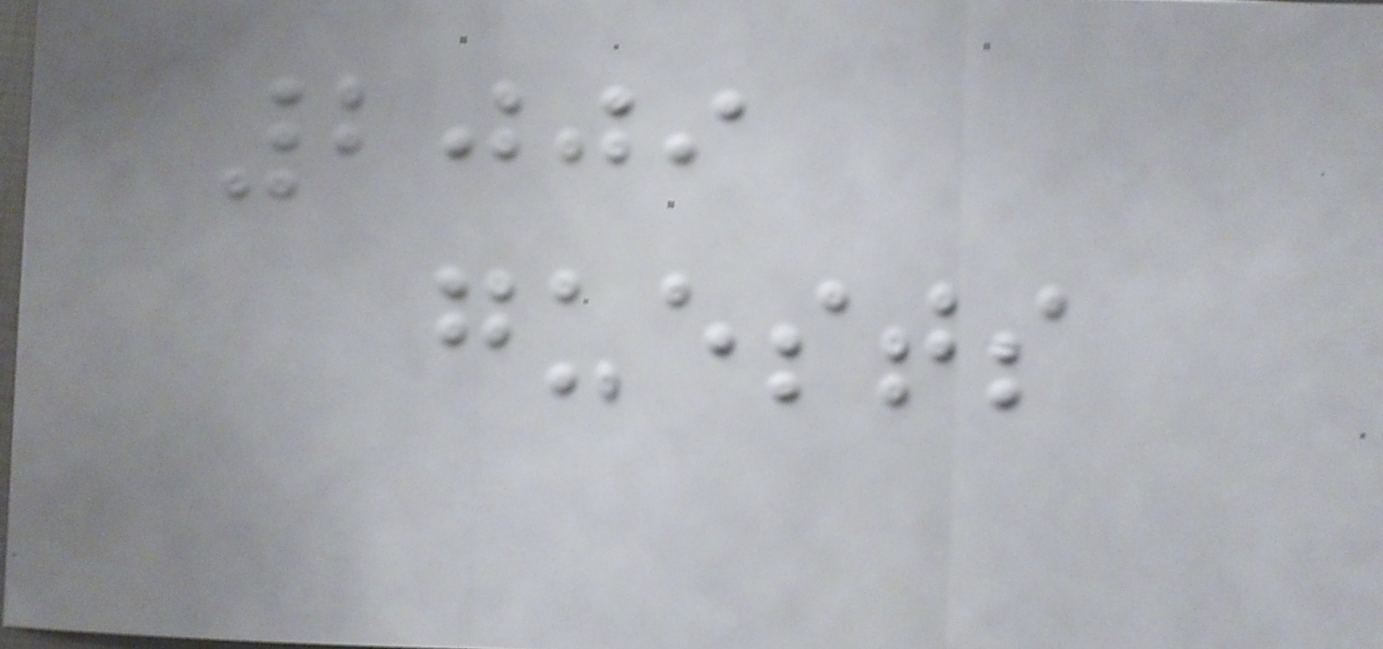2009
guests
